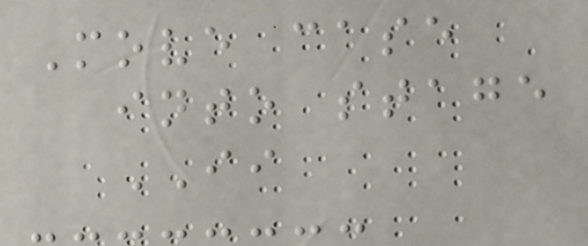Move case
into stage
II
